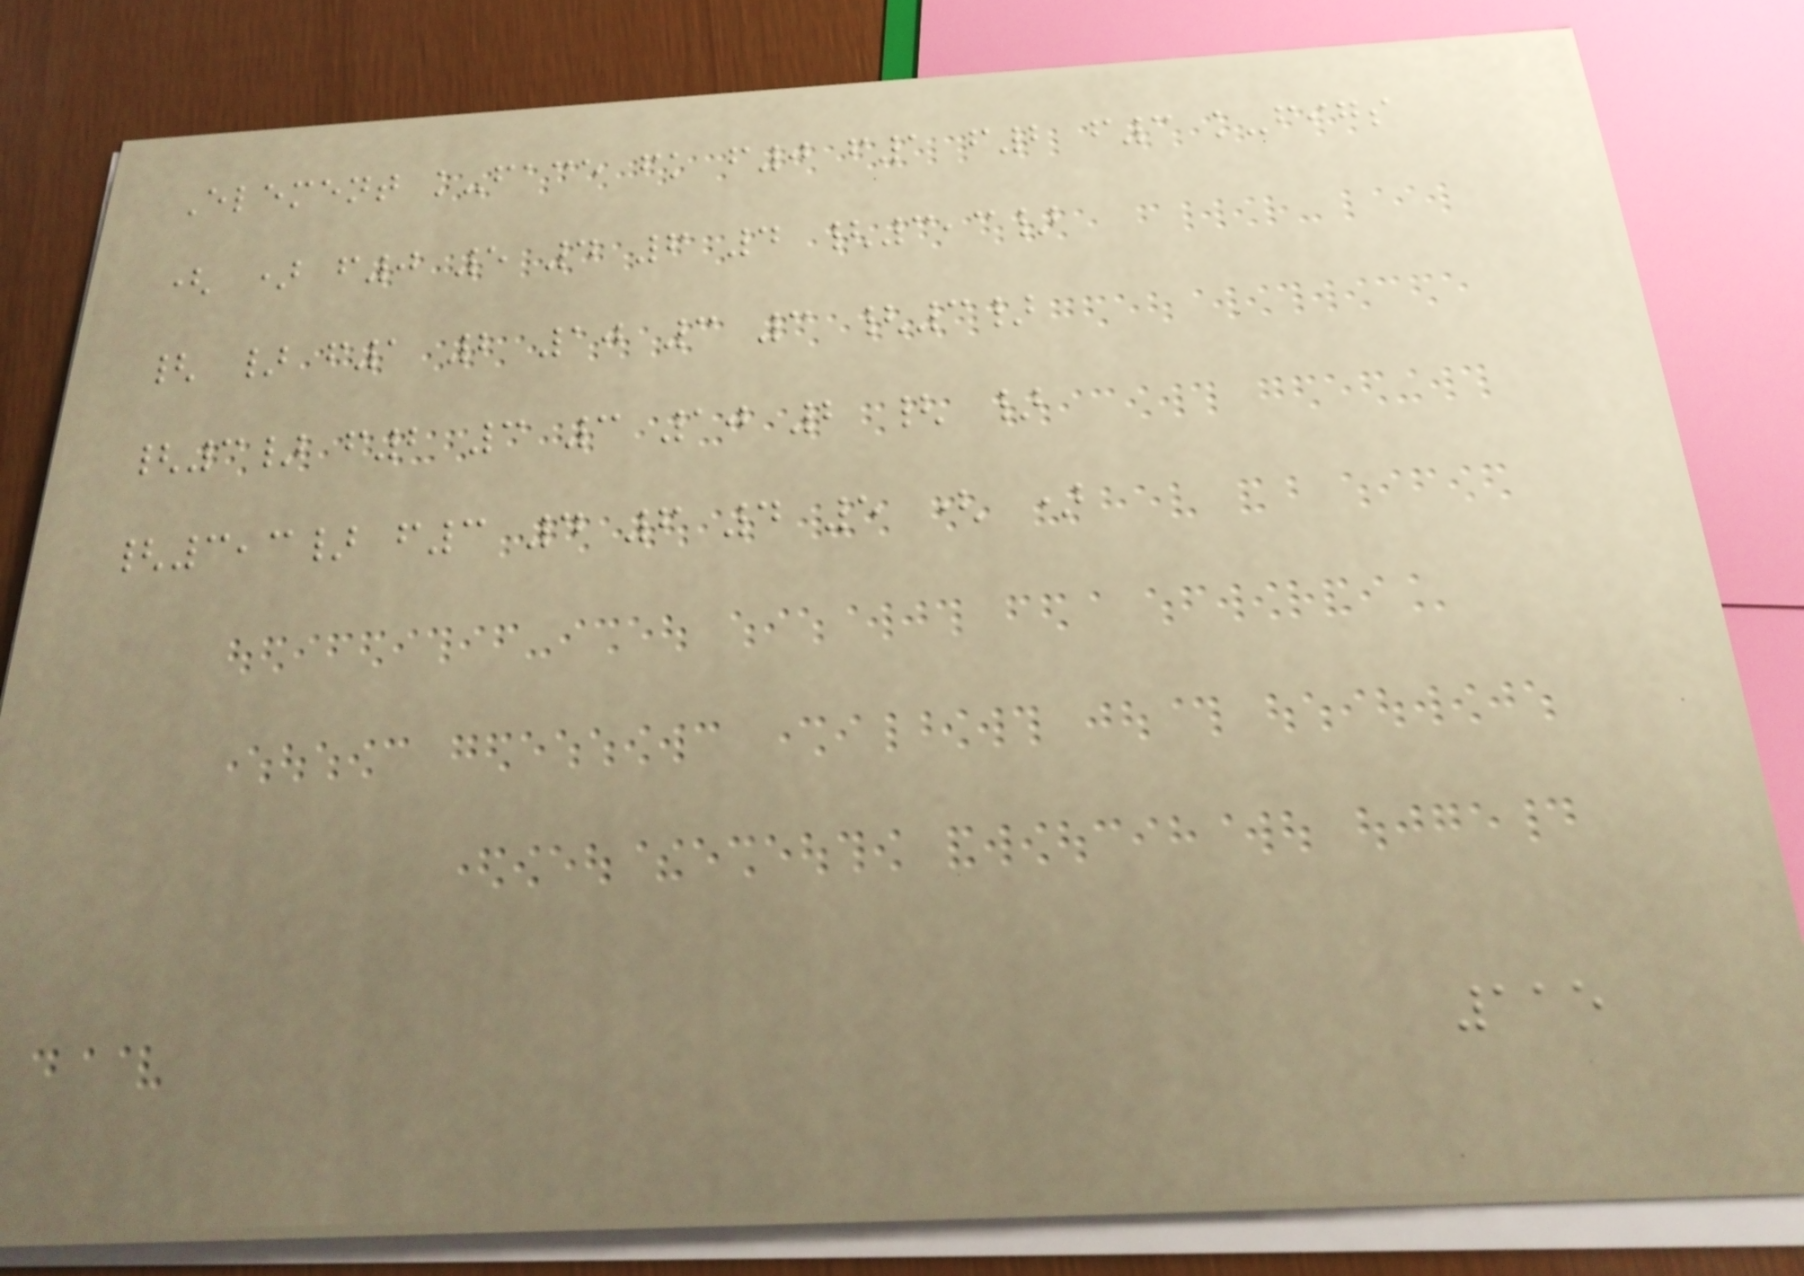Element k-face fk f0 f1 f2 f3 k-figs
( ) f0 5 4 6 4 {3,3}
{ } f1 2 10 3 3 {3}
{3} f2 3 3 10 2 { }
{3,3} f3 4 6 4 5 ( )
115
